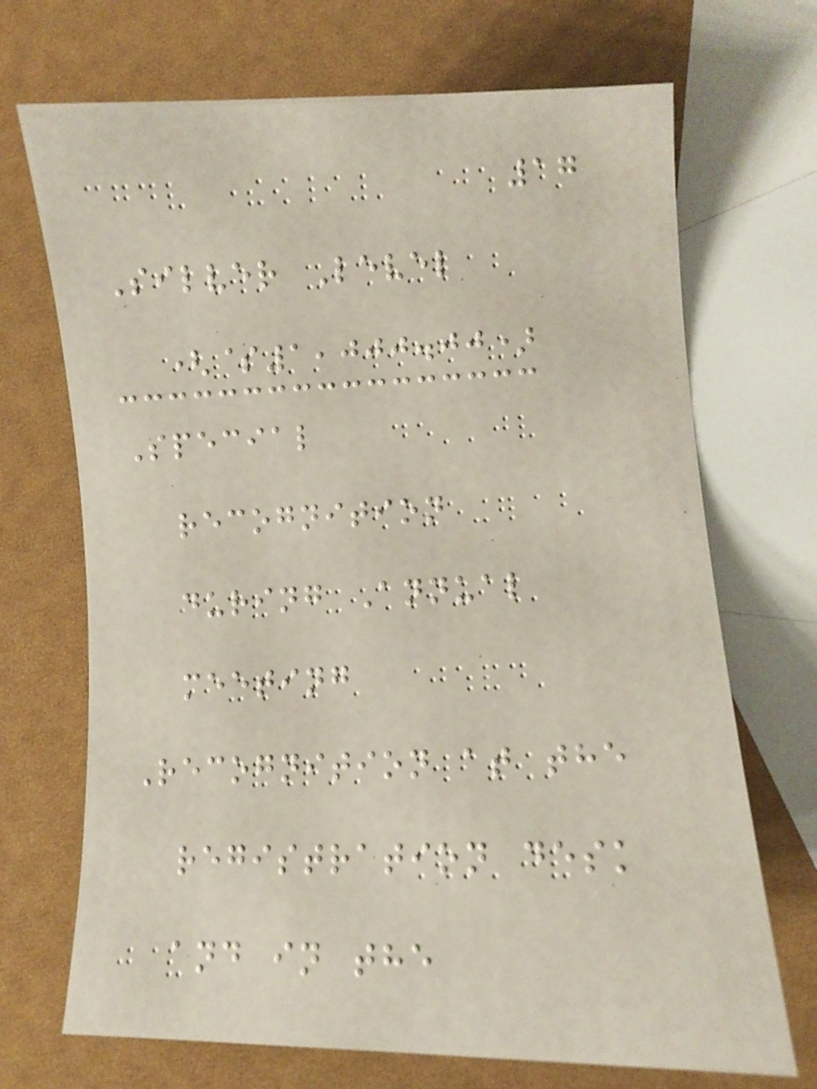17
Silver Level
($1,000.00)
Special
recognition
during Annual
meeting
Recognition at the
registration desk
and in the
